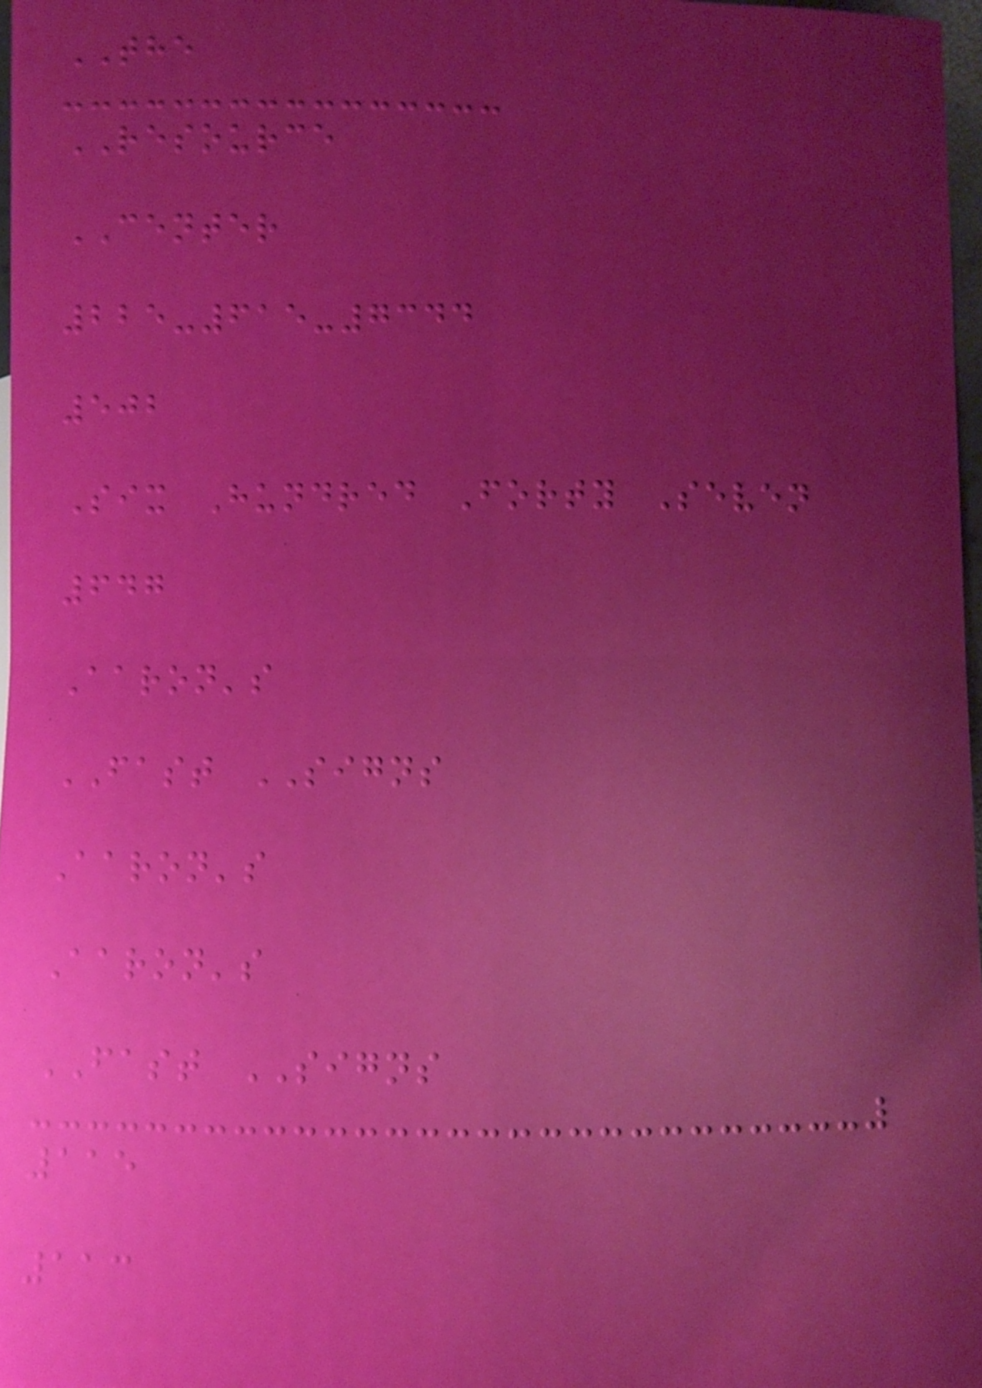THE
RESOURCE
CENTER
225-615-7344
502
Six Hundred Forty Seven
647
Aaron's
FAST SIGNS
Aaron's
Aaron's
FAST SIGNS
115
113
